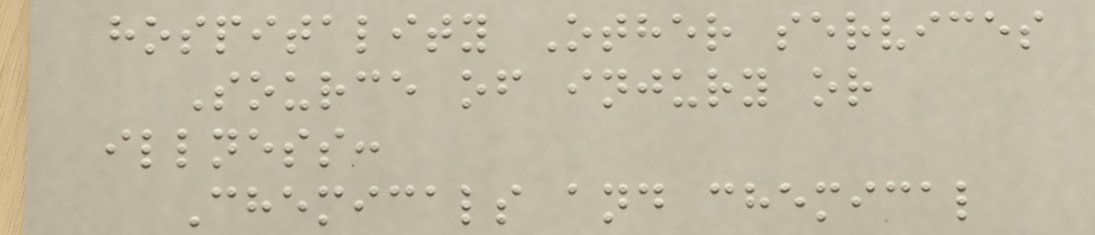hospitality Other services
Source of injury or
illness:
Chemicals and chemical
